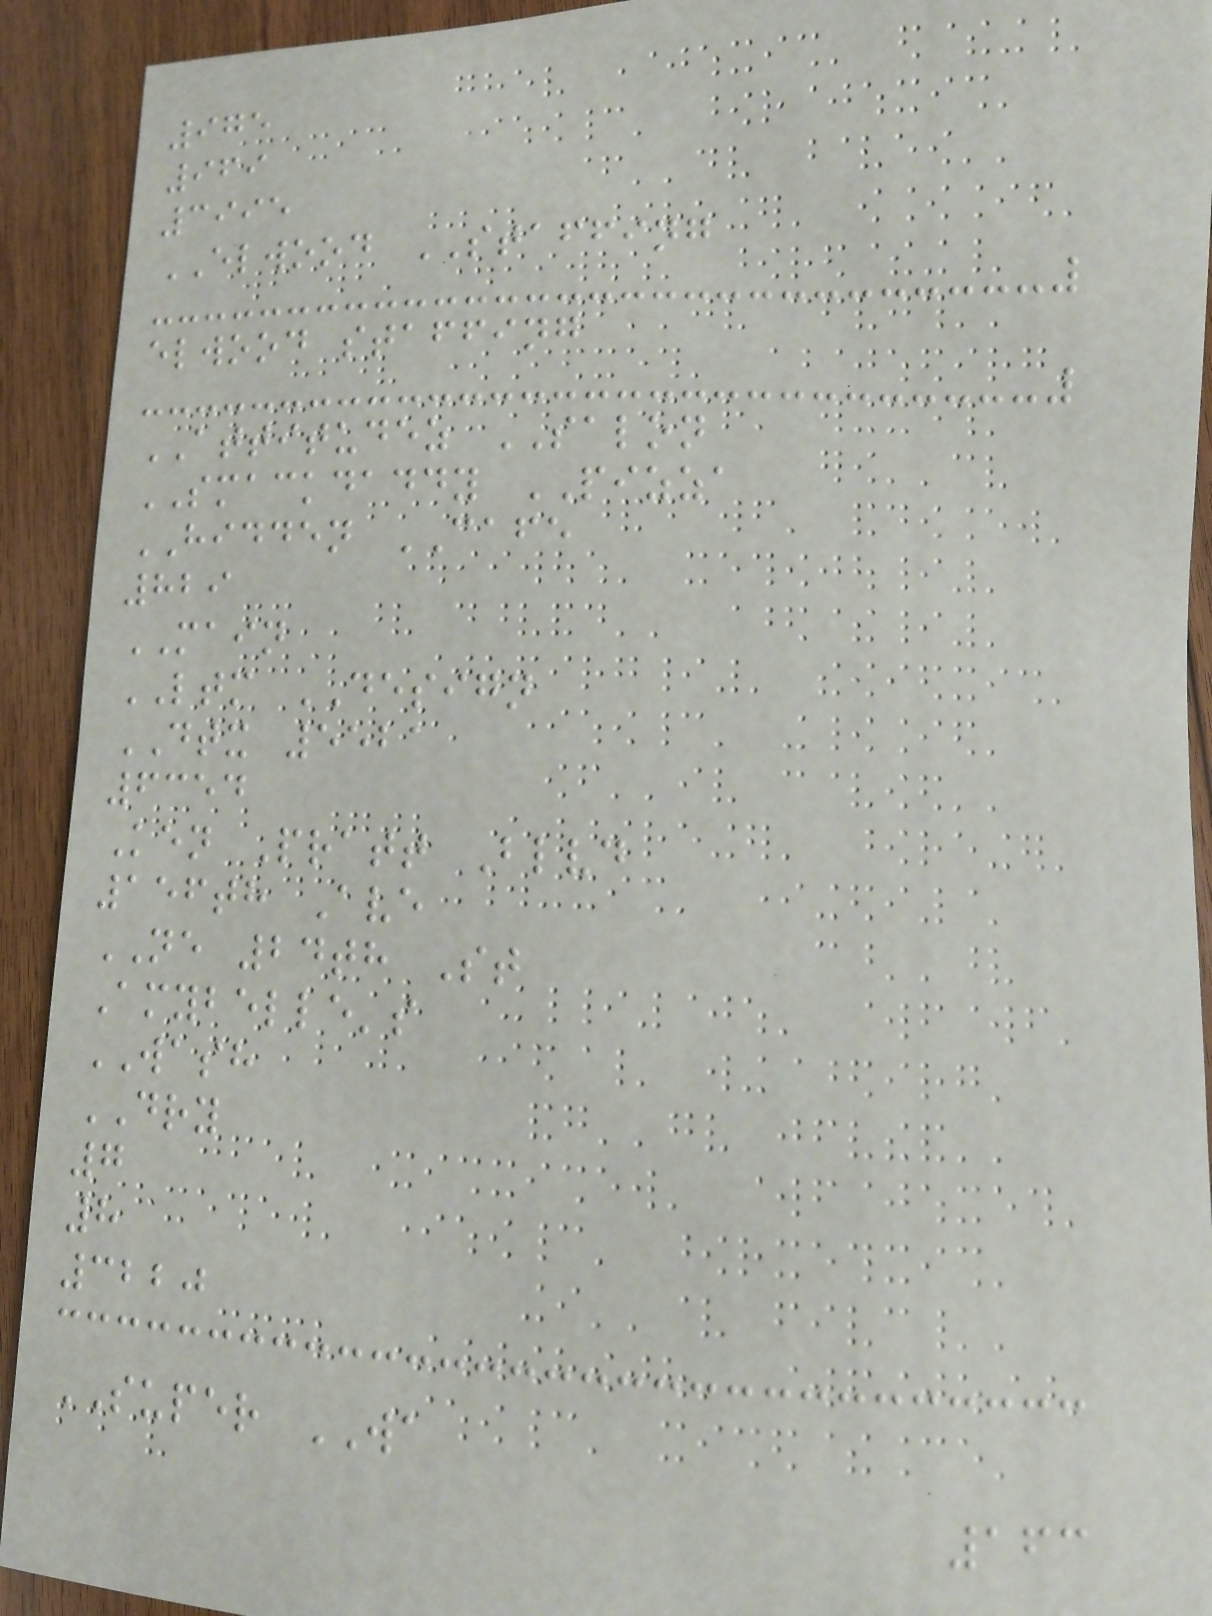975
969
3995
ELWOOD STAFFING
elwood staffing
ATTITUDEZ SALON
SMACKDADDY PIZZA
HIDDEN CAFE
829
MAIN
LTM DESIGN
DTX 5521
6354
Ken Pratt Blvd
156th Ave
NE 24th St
Amybelle's
WASH
DRY
7
8
3220
SUPER WA
163
